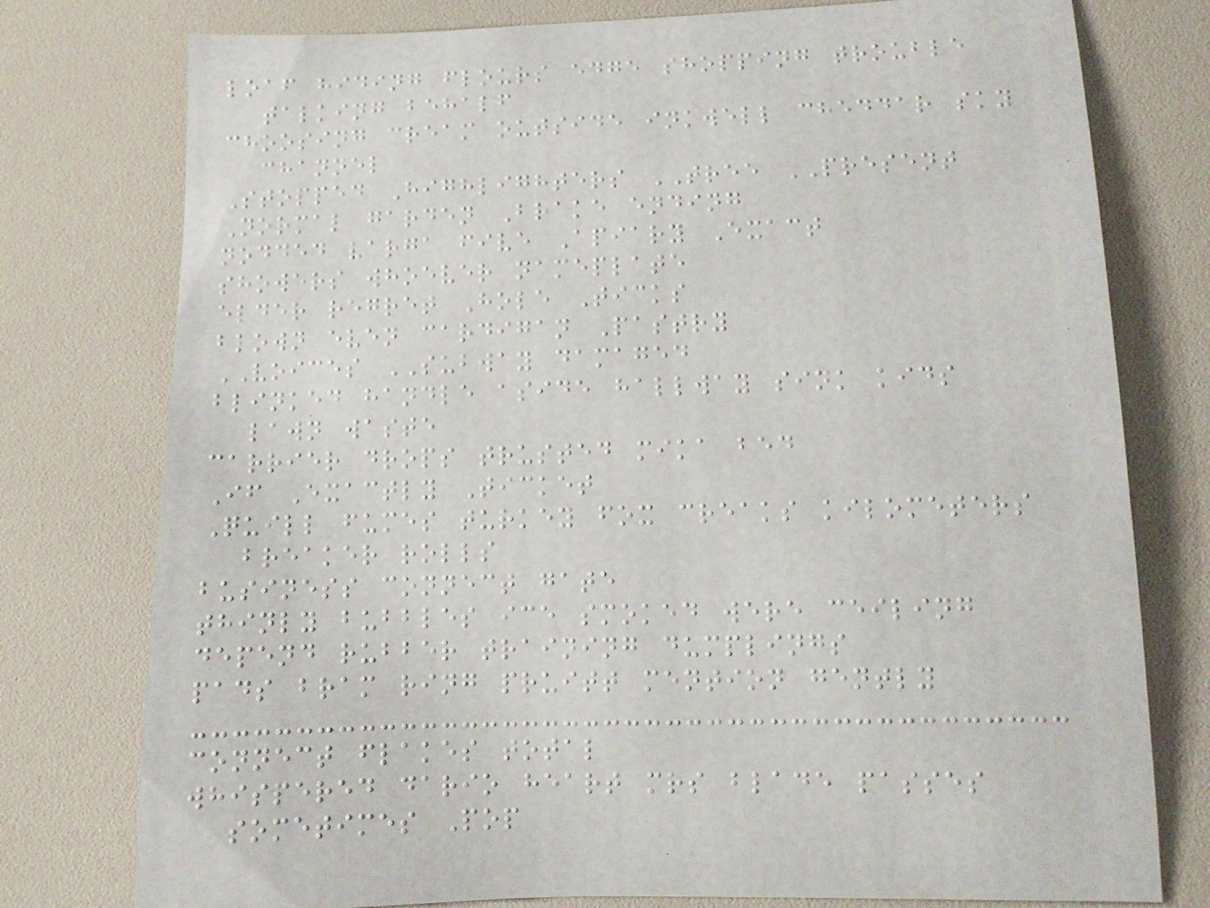loaf hiding flours edge shopping trouble
talking behalf
choosing cream outside inkwell cheddar sky
channel
Stopped Highlighters TREE PRESENT
Normal garden Brake ending
nodded varga five Apiary Exact
showers whoever nameplate
elder regret Hole Ticks
blown even cardigan Pastry
VOICES SUBWAY damaged
blinked handle aside hallway sink kids
lawn waste
carrier drops trusted mika bed
If Exactly Ticket
Quill fumes turkey fox creaks kilometers
breaker rolls
business connect gate
thinly bubbles ice smoked were ceiling
depend rubber training dumplings
pads bram ring pruitt mention gently
connect flakes total
whispered dario heart mrs blade passes
sometimes Pop
